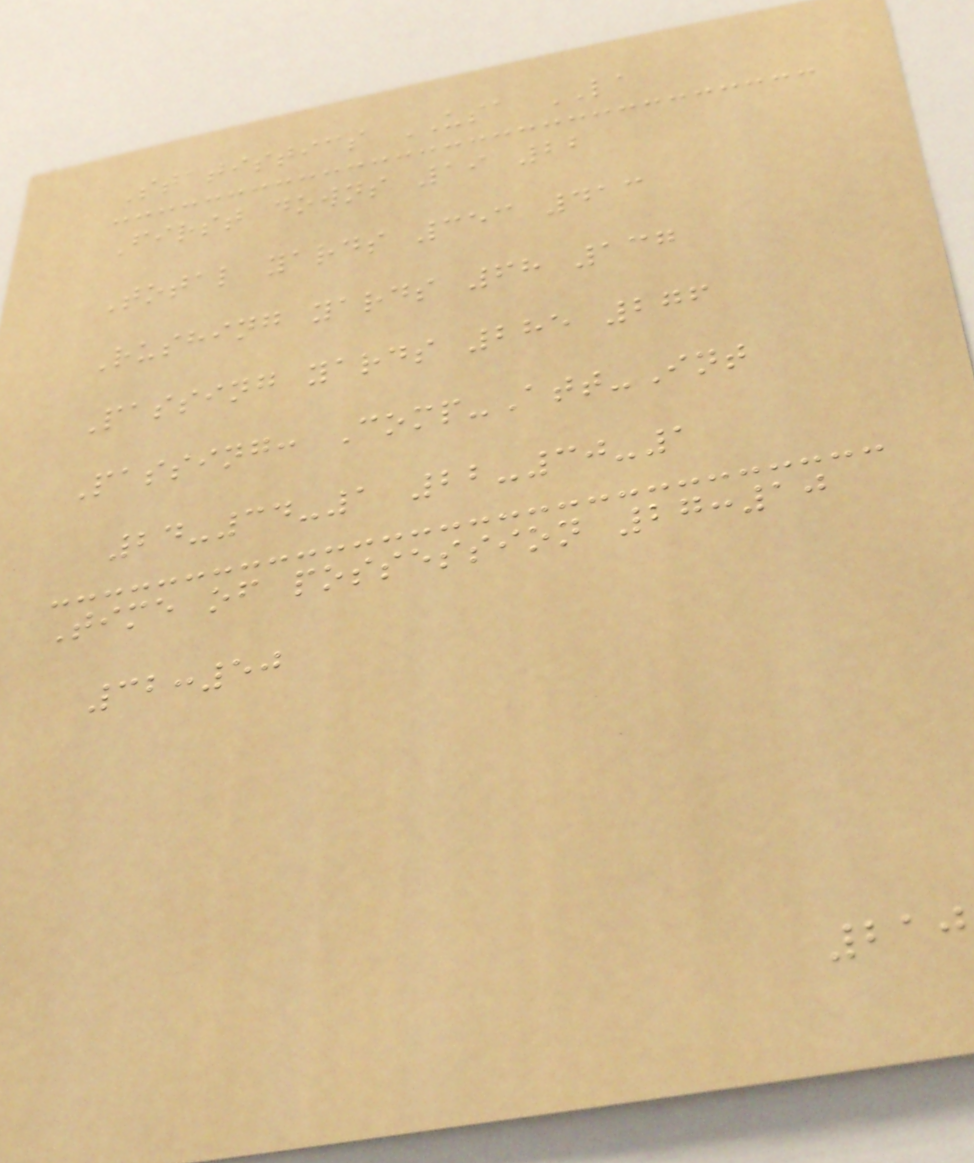Statistics USA LA
First downs 19 22
Total yards 353 413
Rushing yards 68 137
Passing yards 285 276
Passing: Comp-Att-Int
24-34-1 22-30-1
Time of possession 27:10
32:50
210
